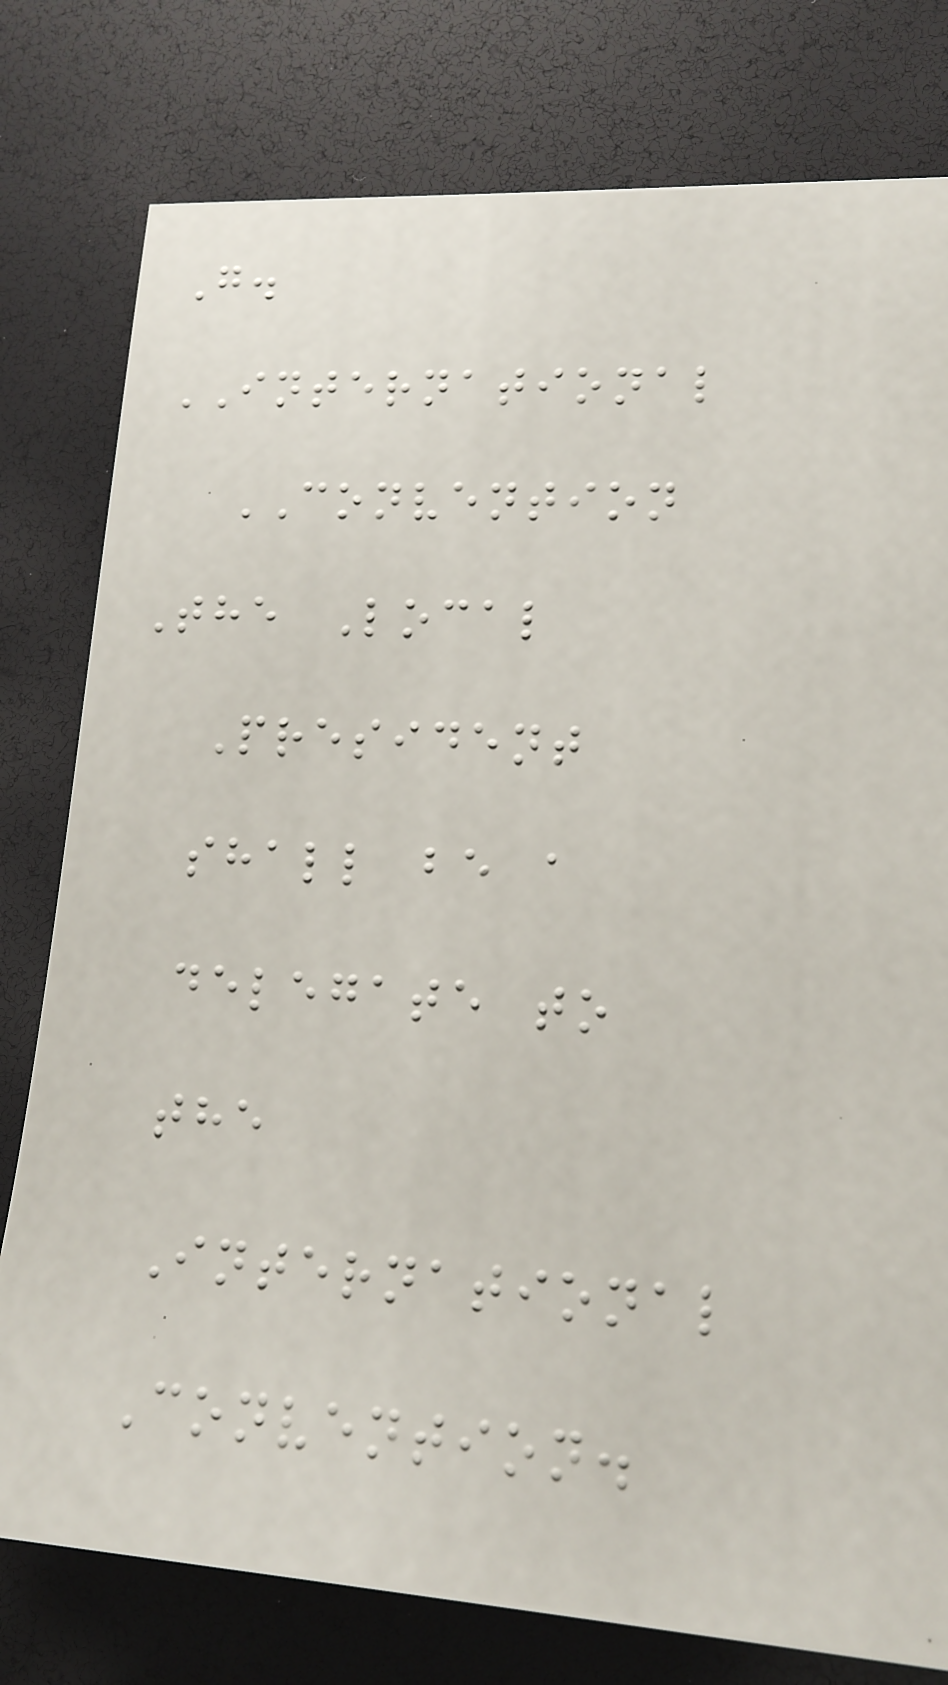G.
INTERNATIONAL
CONVENTION
The Local
President
shall be a
delegate to
the
International
Convention.
